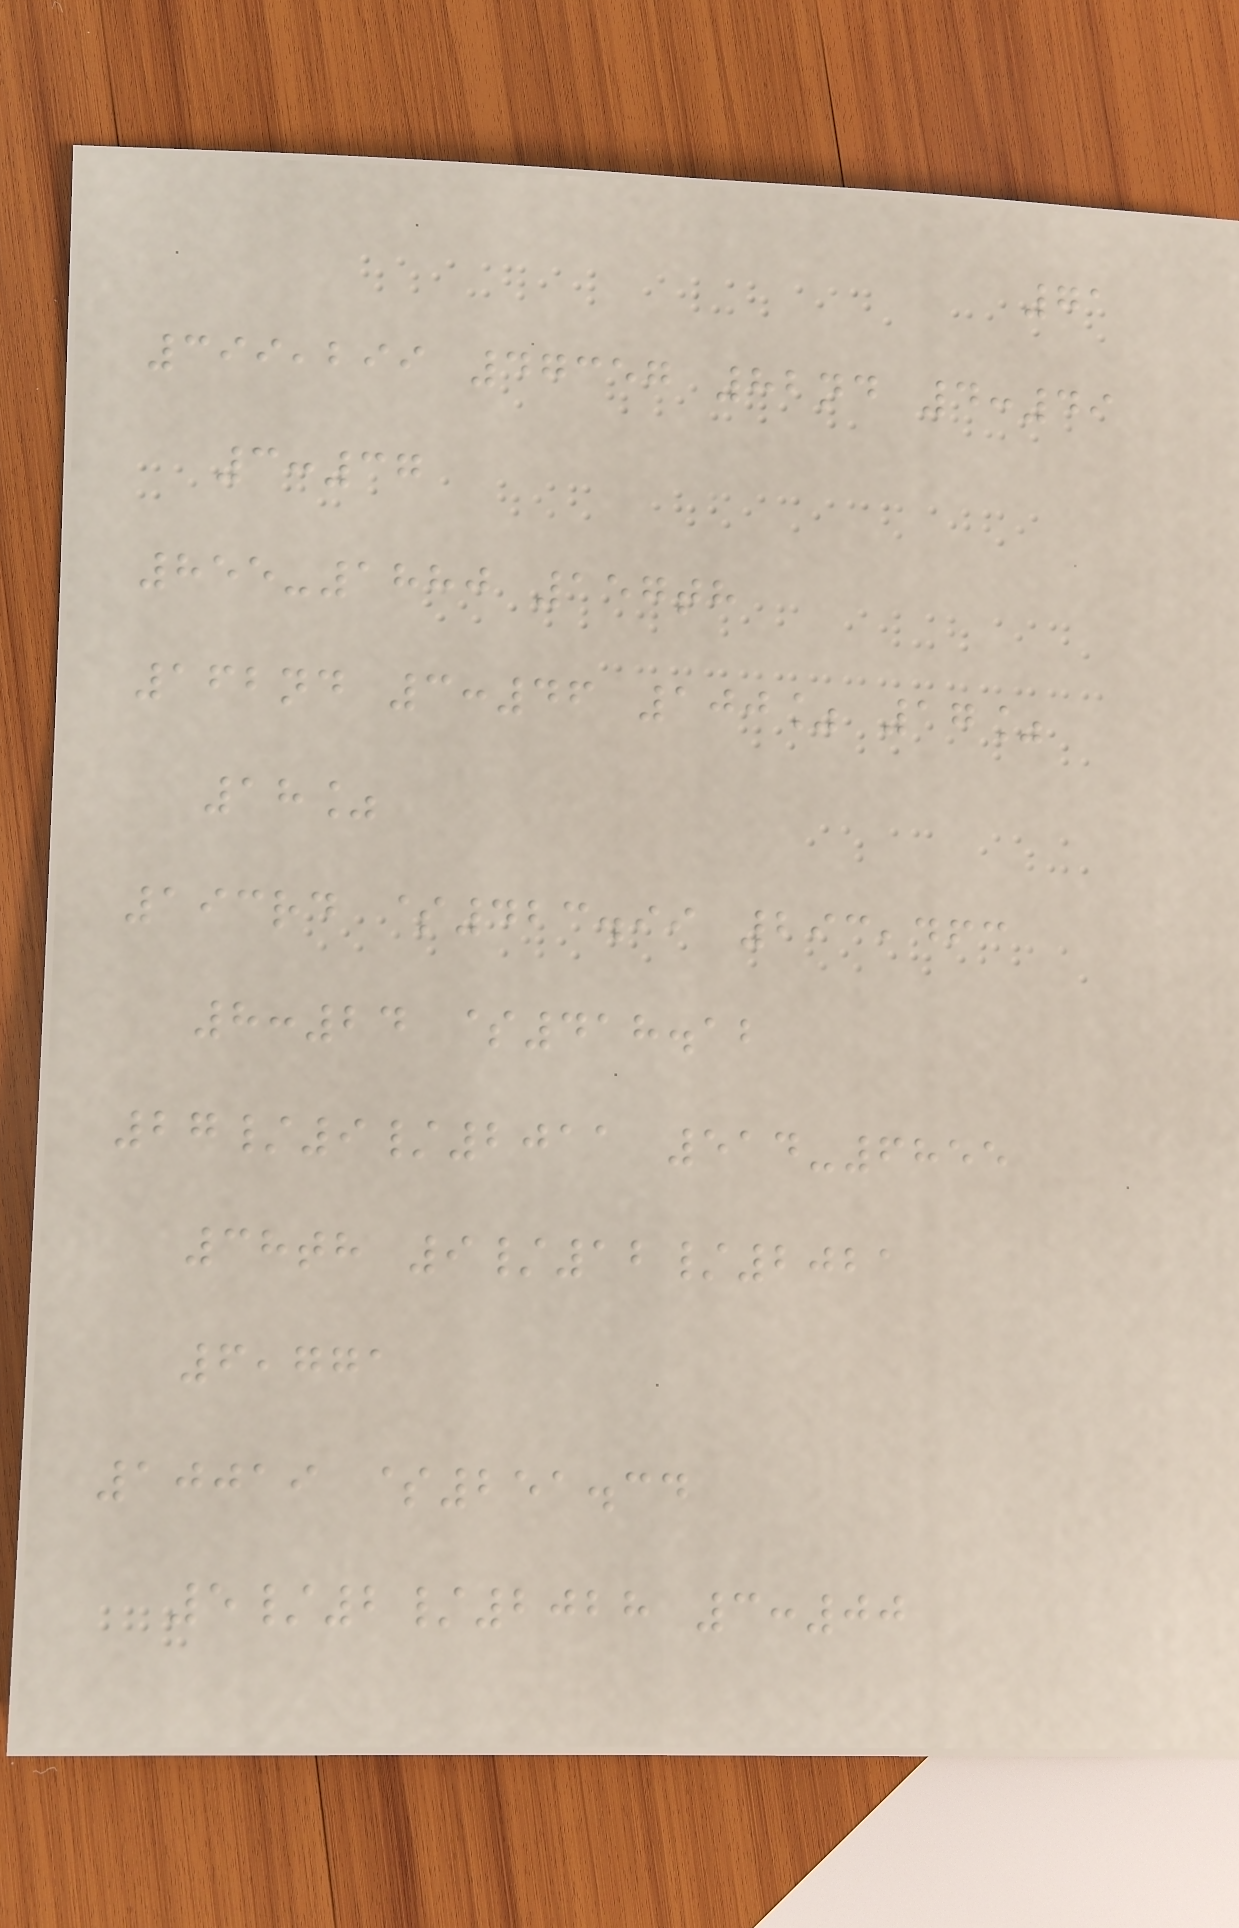71
399,299 47357 82nd 4:49
3:37
855-1880 157th
162nd 3:46 100% 17%
18%
193rd $423.99 293,463
8:24 $418.12
27/9/2011 514-6855
38th 9/12/2021
6,771
10019 $251.34
5/2/2028 3:00
